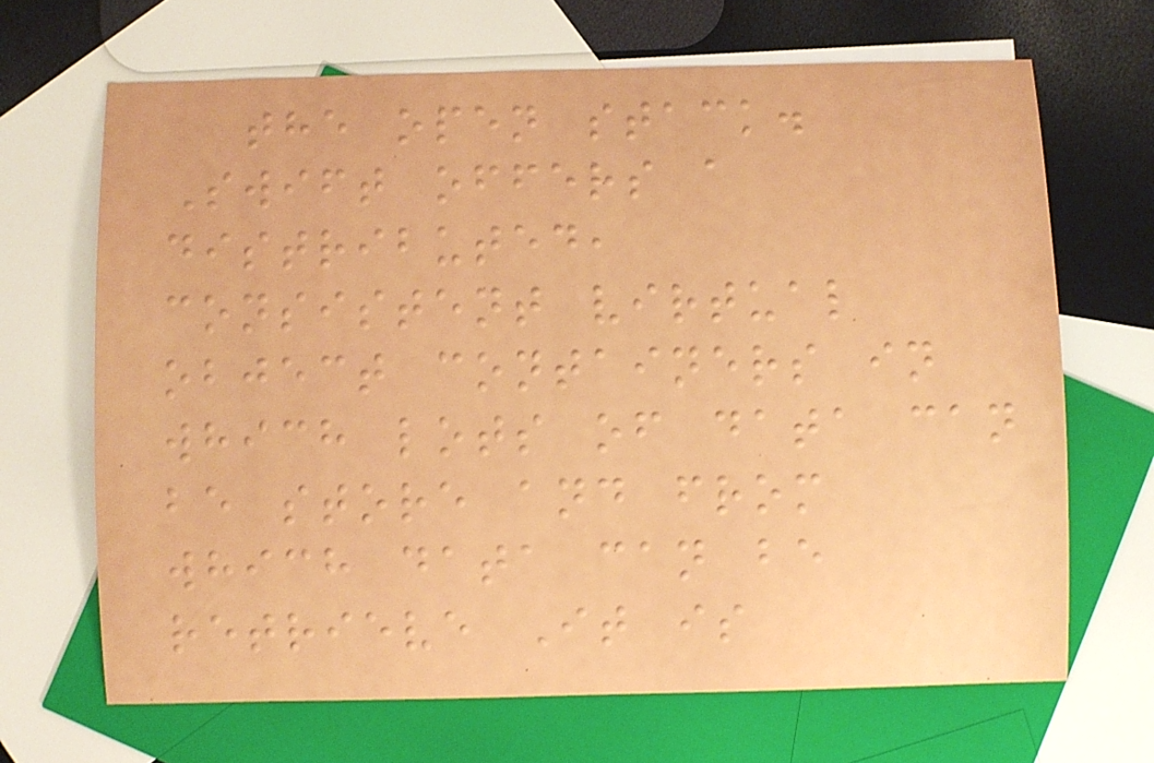the open stack.
Swift offers a
distributed,
consistent virtual
object containers in
which lots of data can
be store and from
which data can be
retrieve It is
